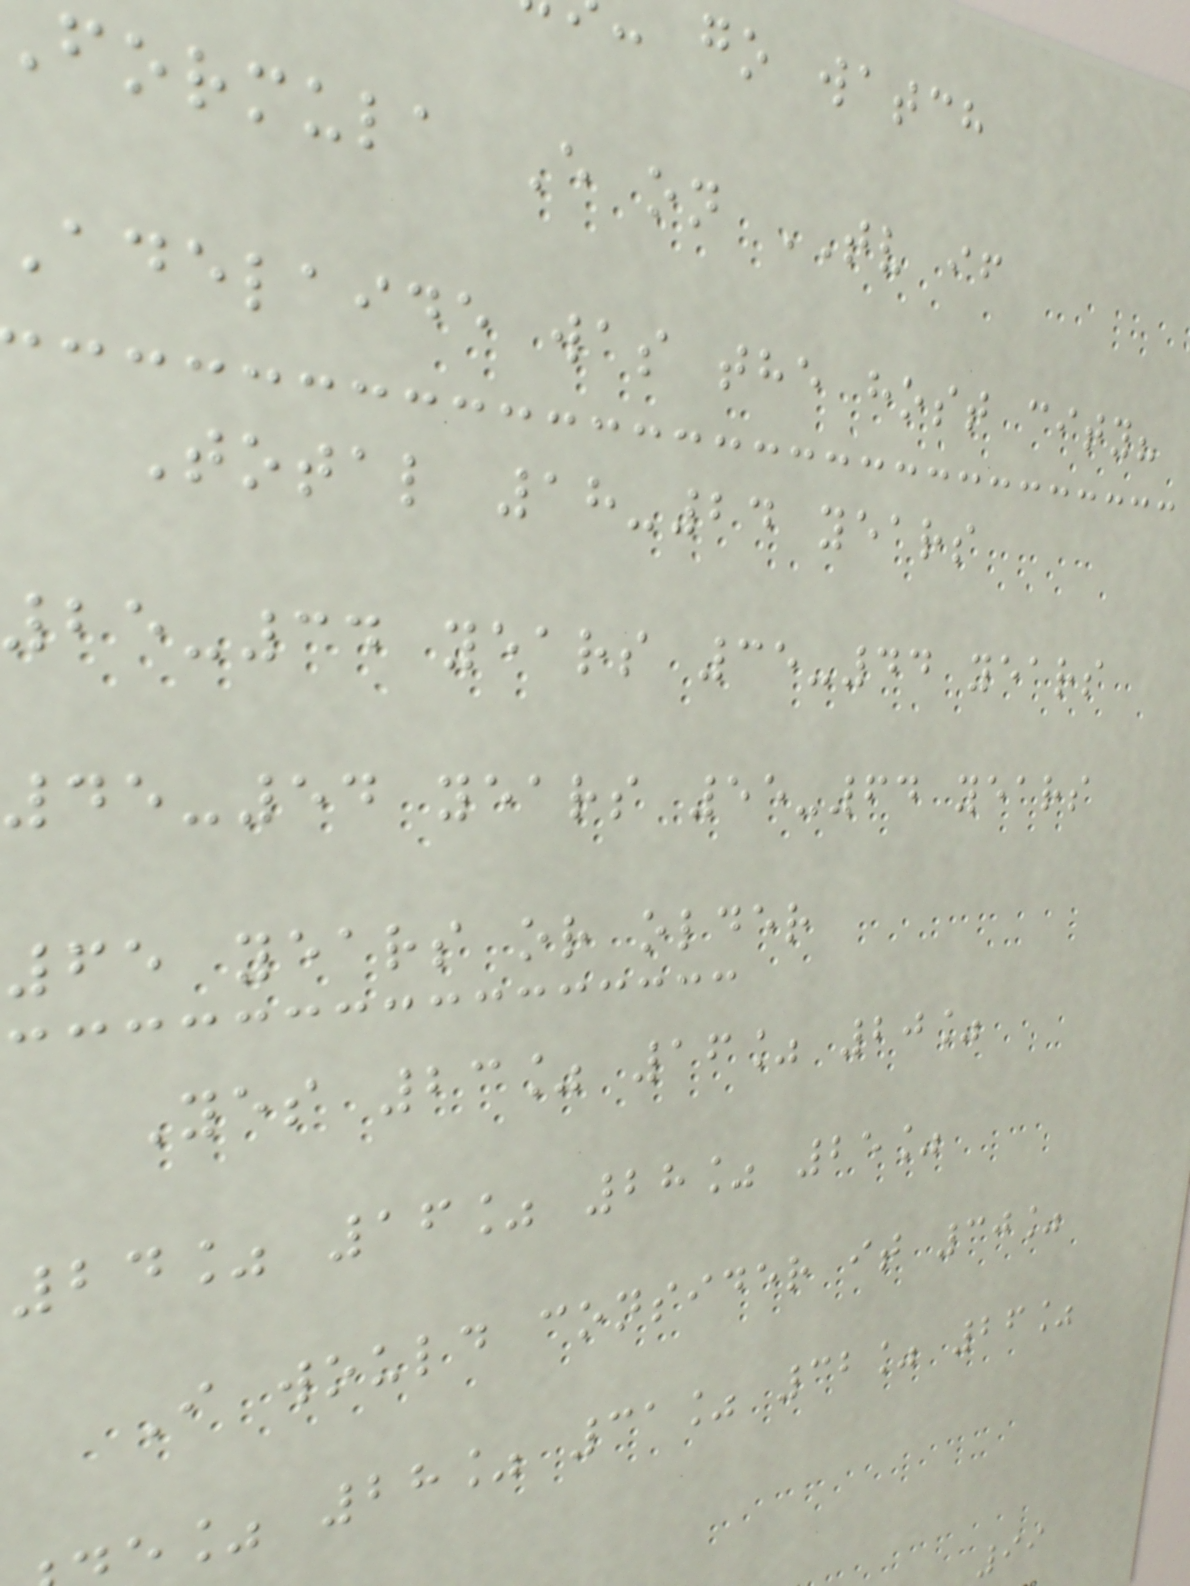go watch
formula E on TV if
adelaide was the host city?
Total 18-24 years
25-34 years 35-44 years
45-54 years 55-64 years
65 years or older
Yes 23% 16% 20%
24% 16% 28% 25%
I would consider it 30%
e% 28% 31% 32% 26%
99
